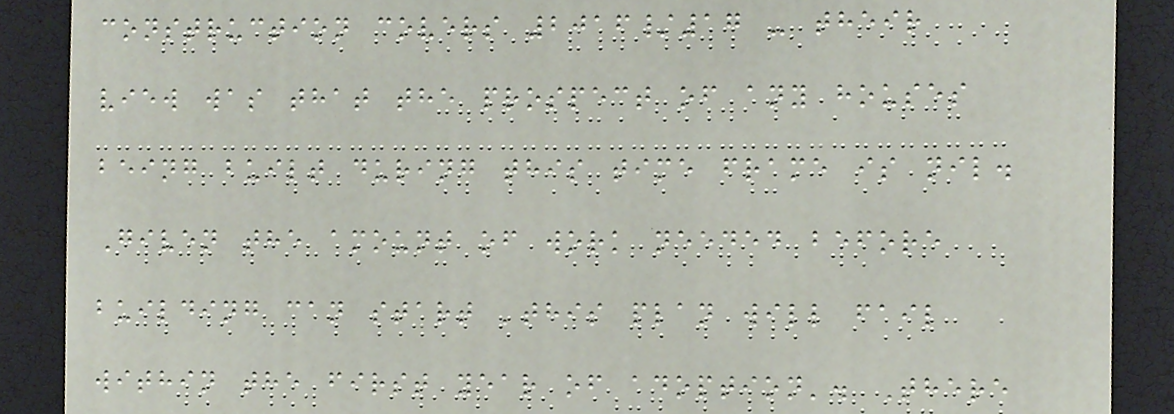construction covers 2016/17 - their
view was that the prospect of any houses
being built during this time frame is nil.
Given the amount of work needed before
building can start 'this plan will fail
within the first year of adoption'. There
